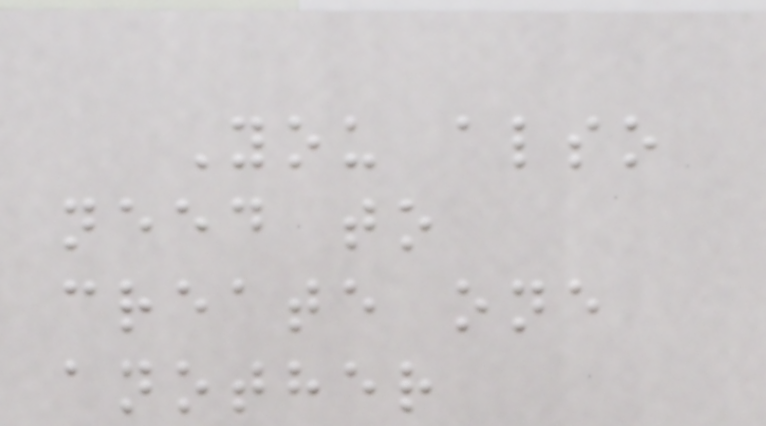You also
need to
create one
another
